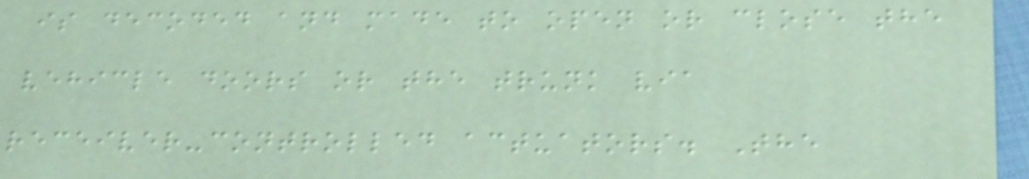is decoded and made to open or close the
vehicle doors or the trunk via
receiver-controlled actuators. The
